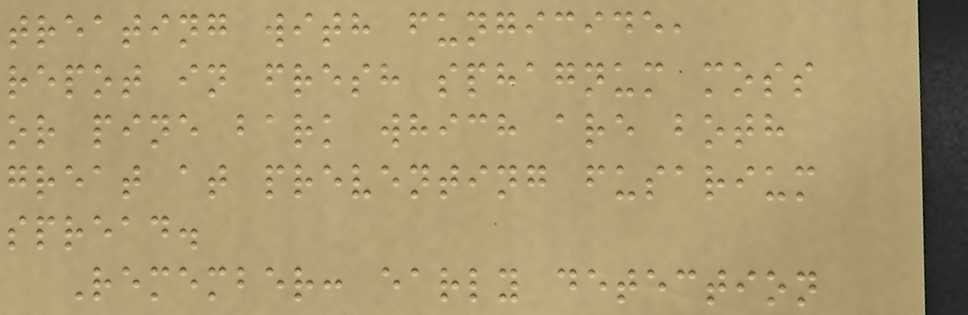treating with fungicide,
repot in fresh sphagnum moss
or pine bark which are both
great at preventing fusarium
spread.
Remember: early detection
